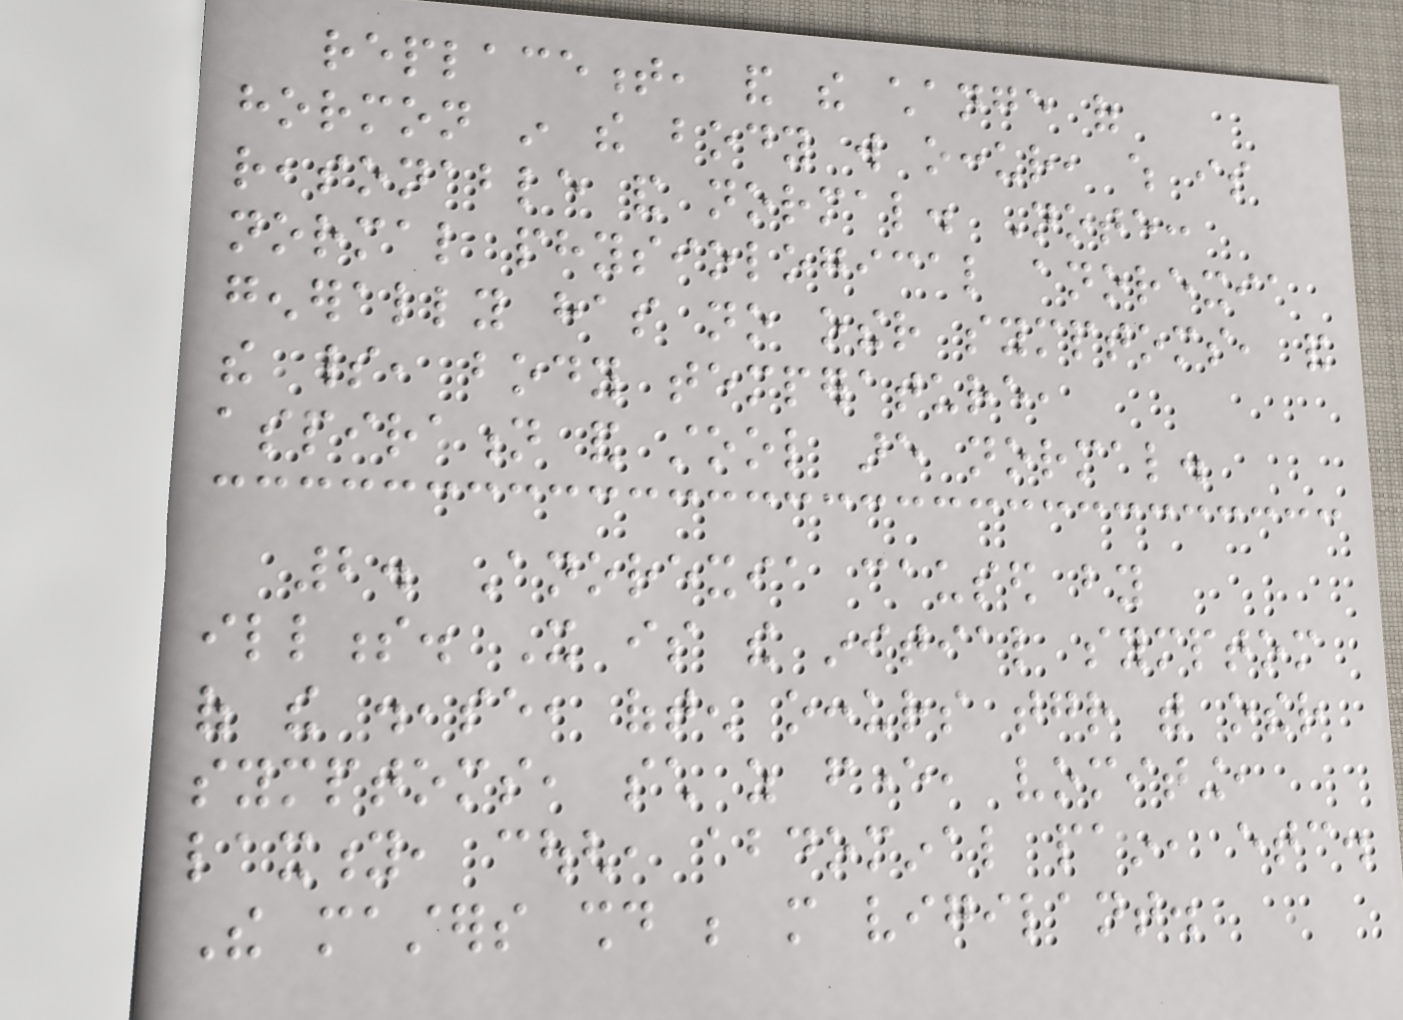replacement, and the change of
hormon in the body will occur, which is
reasonable and normal. Note:
normal physiological anorexia
generally has no other symptoms, and
the spirit, body temperature,
aspiration and stool are normal.
2. Anorexia caused by
illness. It is the initial symptom
of the disease, often occurs together with other
symptoms, such as fever, vomiting,
laxity, cough, abdominal pain, etc.
The masters should be more vigilant.
